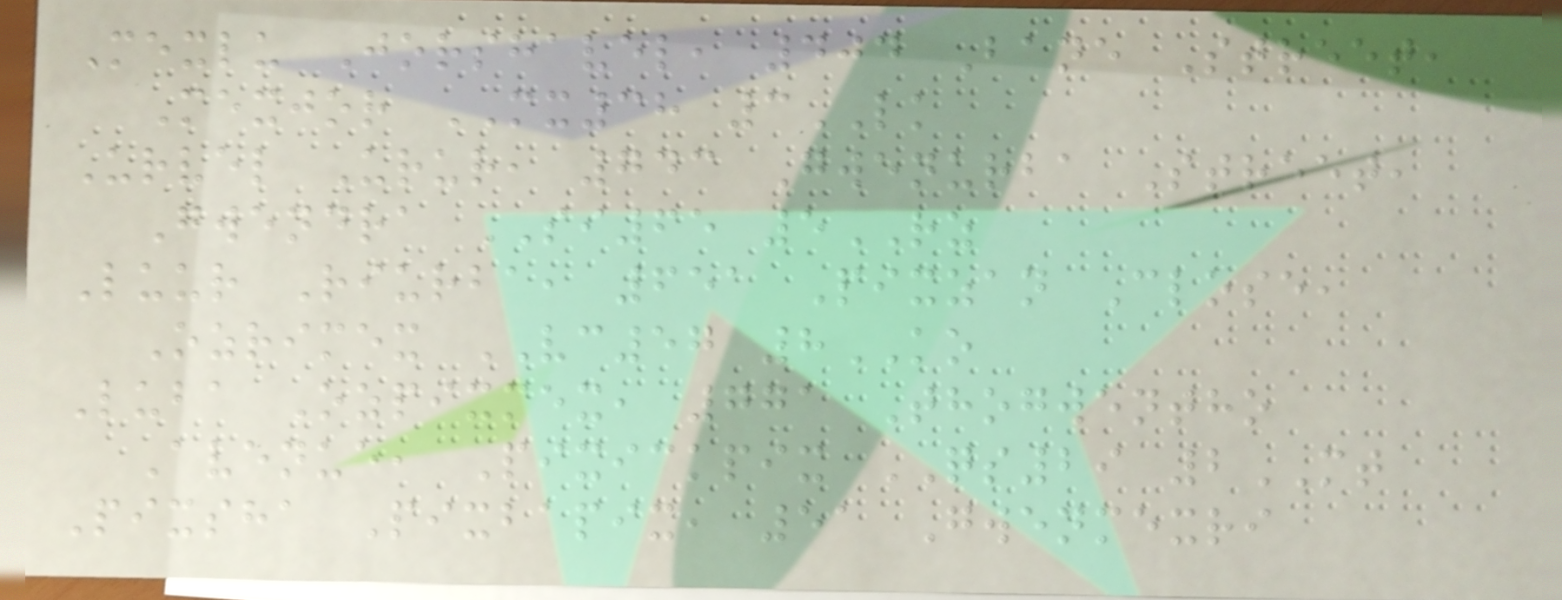Mexlu Jorshavel, 404 Bane Street,
Mexjor MX38 3LK
Urvel Urur, 743 Gwenurba Street,
Gwendra SI65 5RZ
Luur Riurba, 651 Pixzan Close,
Ozrimex VC57 8KO
Luba Ozpixmex, 771 Thogwentho
Avenue, Pixickpix QS29 2MT
Pixsha Pixbapix, 51 Gwenmexri
